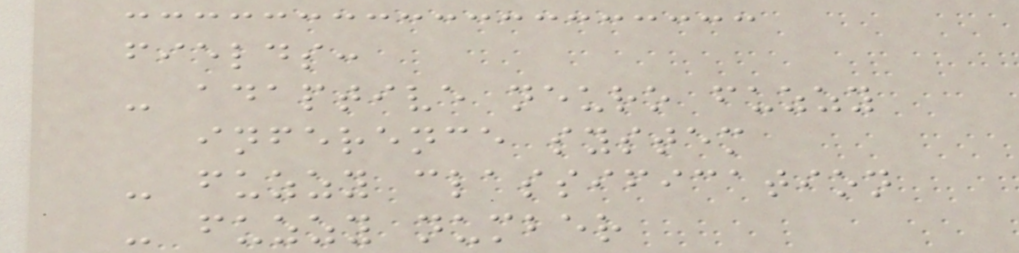fields:
- adaptive neuro fuzzy
inference system
- fuzzy classification
- fuzzy number
